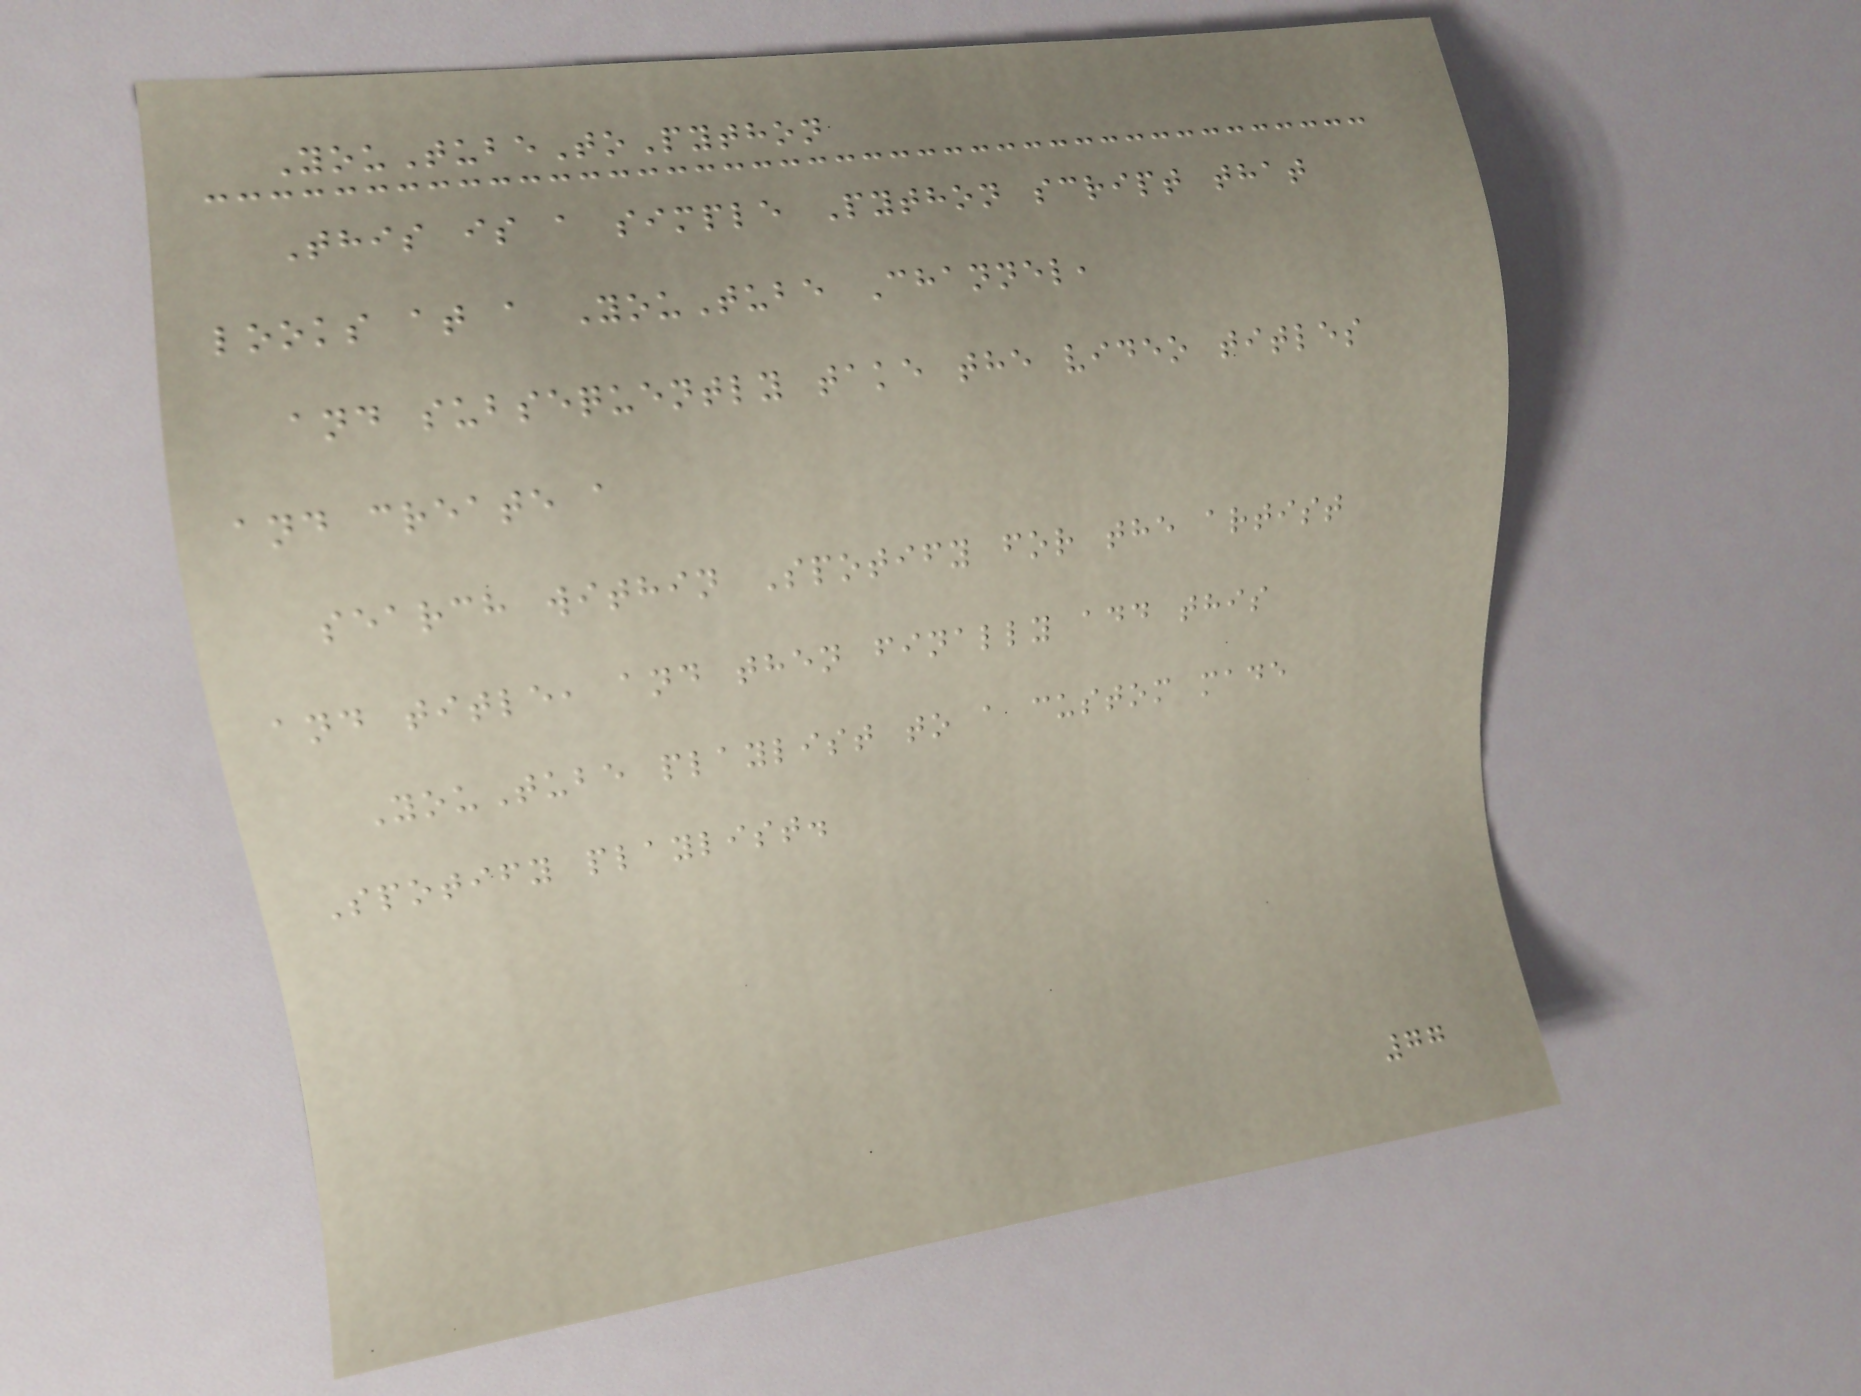YouTubeToPython
This is a simple Python script that
looks at a YouTube Channel,
and subsequently take the video titles
and create a
search within Spotify for the artist
and title, and then finally add this
YouTube playlist to a custom made
Spotify playlist.
77
